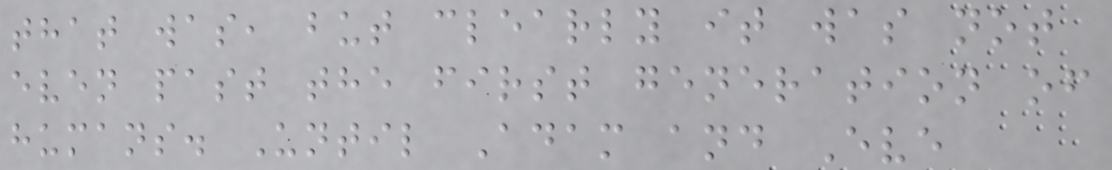that was, but clearly it was not
even past the first generation of
humans. Until Adam and Eve
